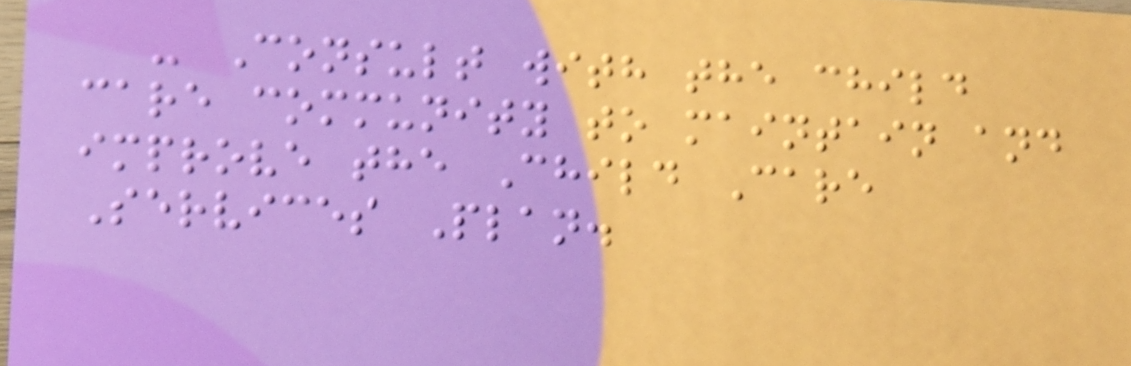- Consult with the child
care community to maintain and
improve the Child Care
Services Plan.
